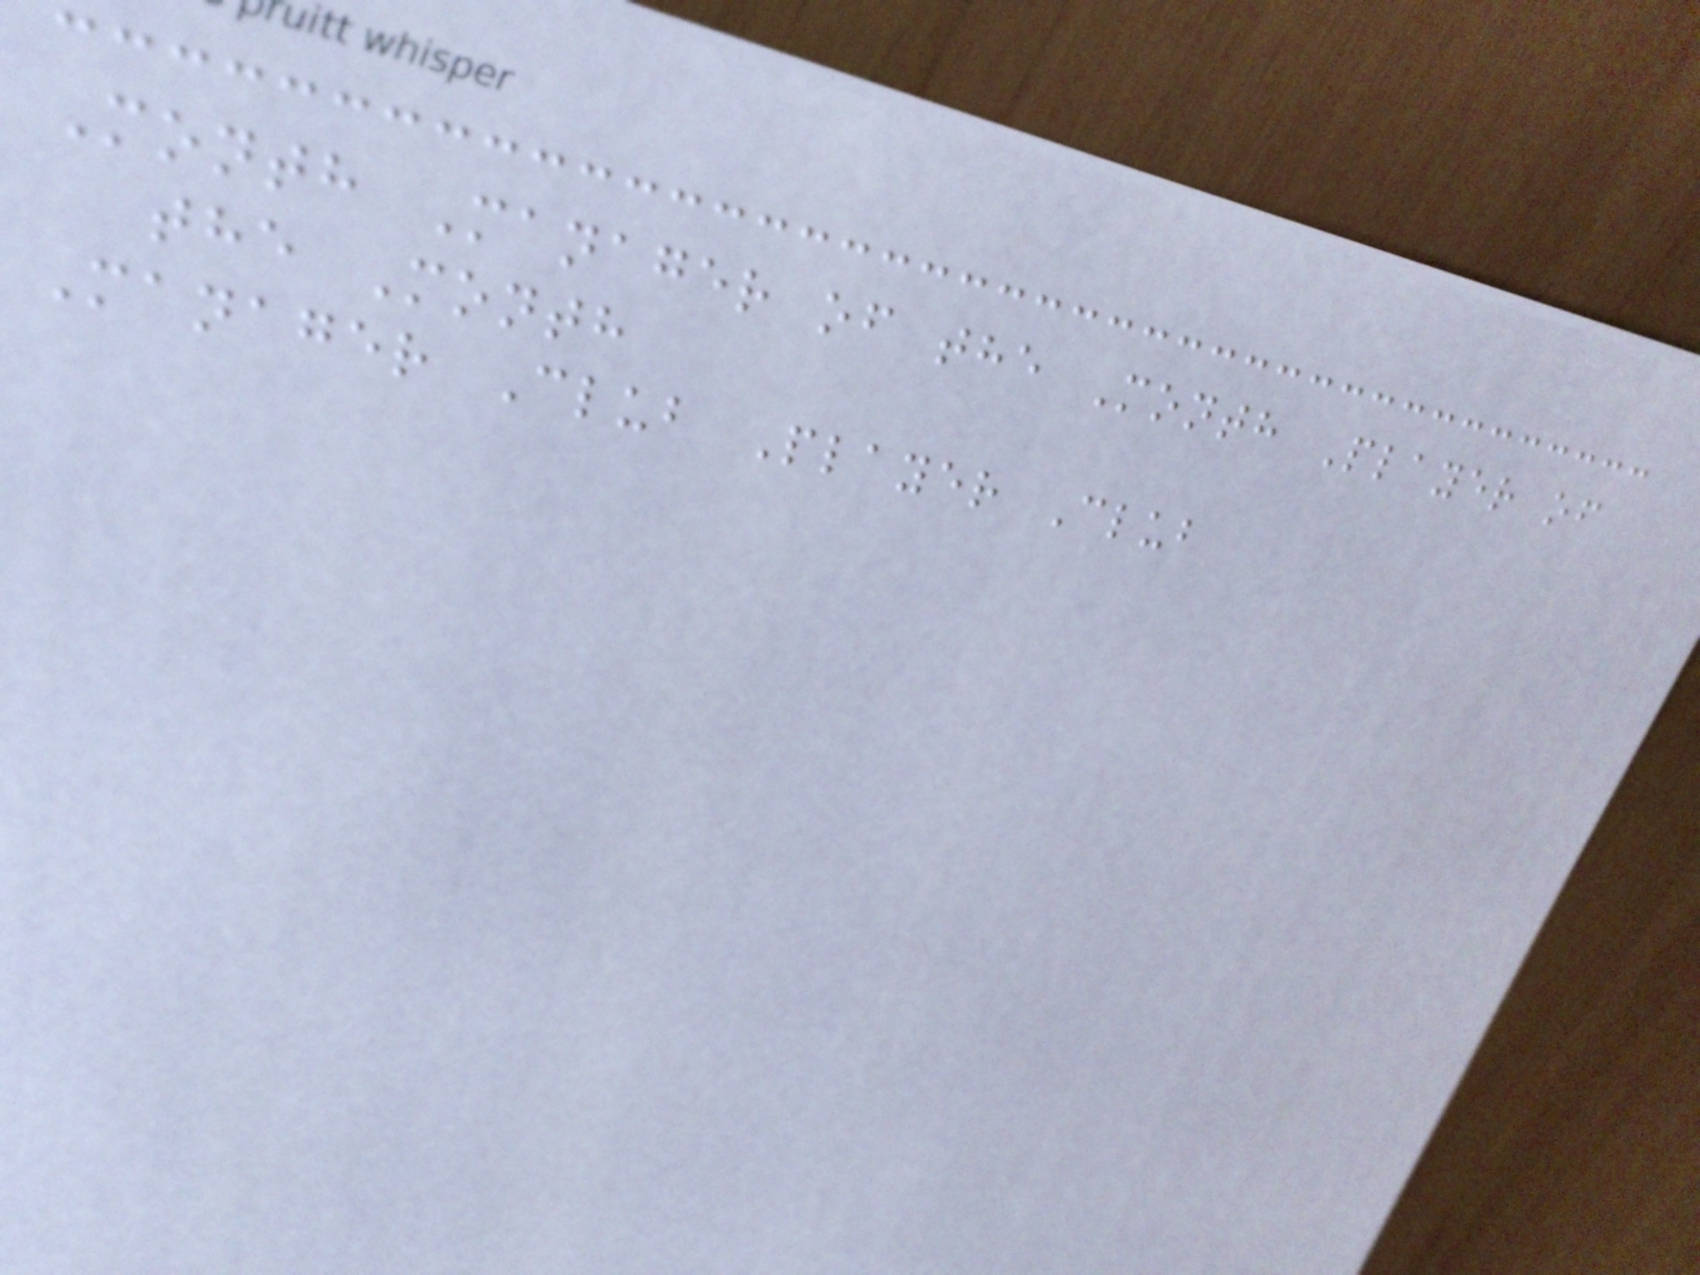Month Manager of the Month Player of
the Month
Manager Club Player Club
